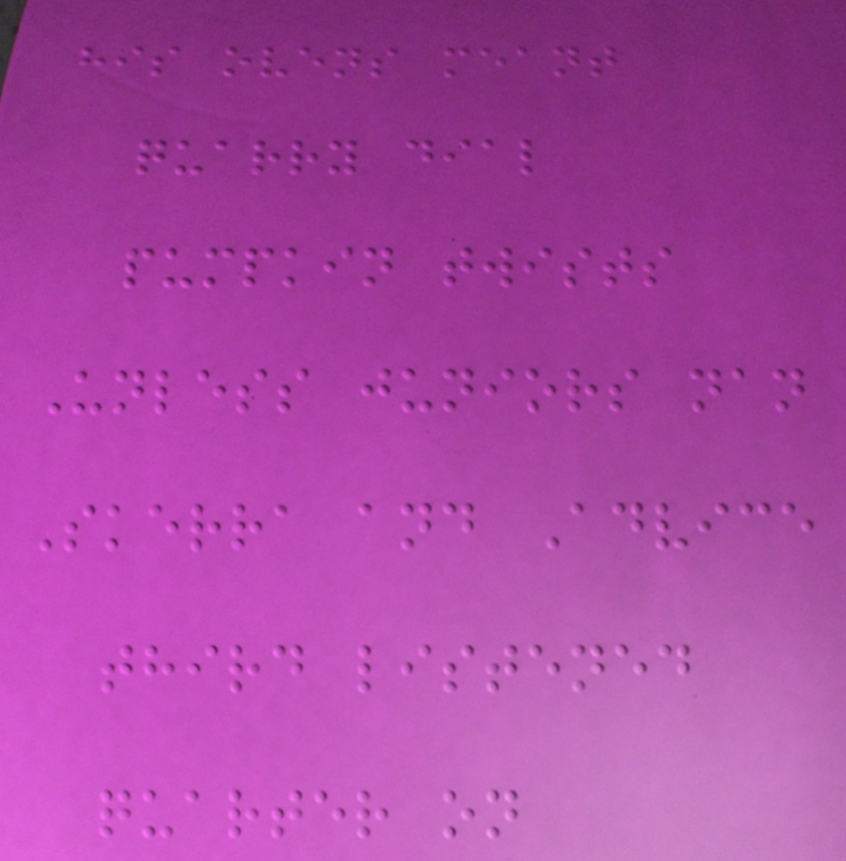his ovens meant
quarry dial
pumpkin twists
Unless juniors nan
Skerra and Advice
third listened
quarter on
